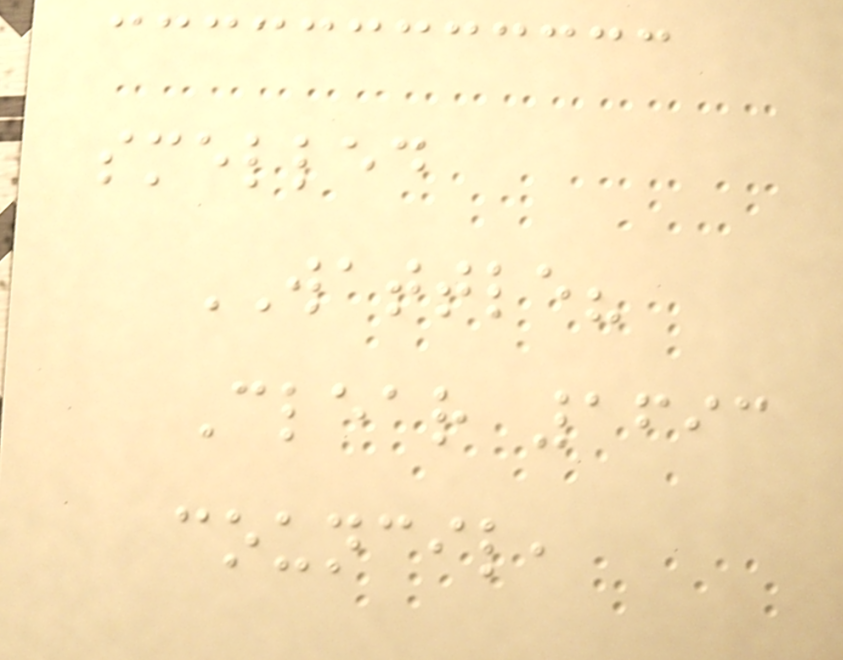smelled
WATTLE?
Clear 1693
council,
